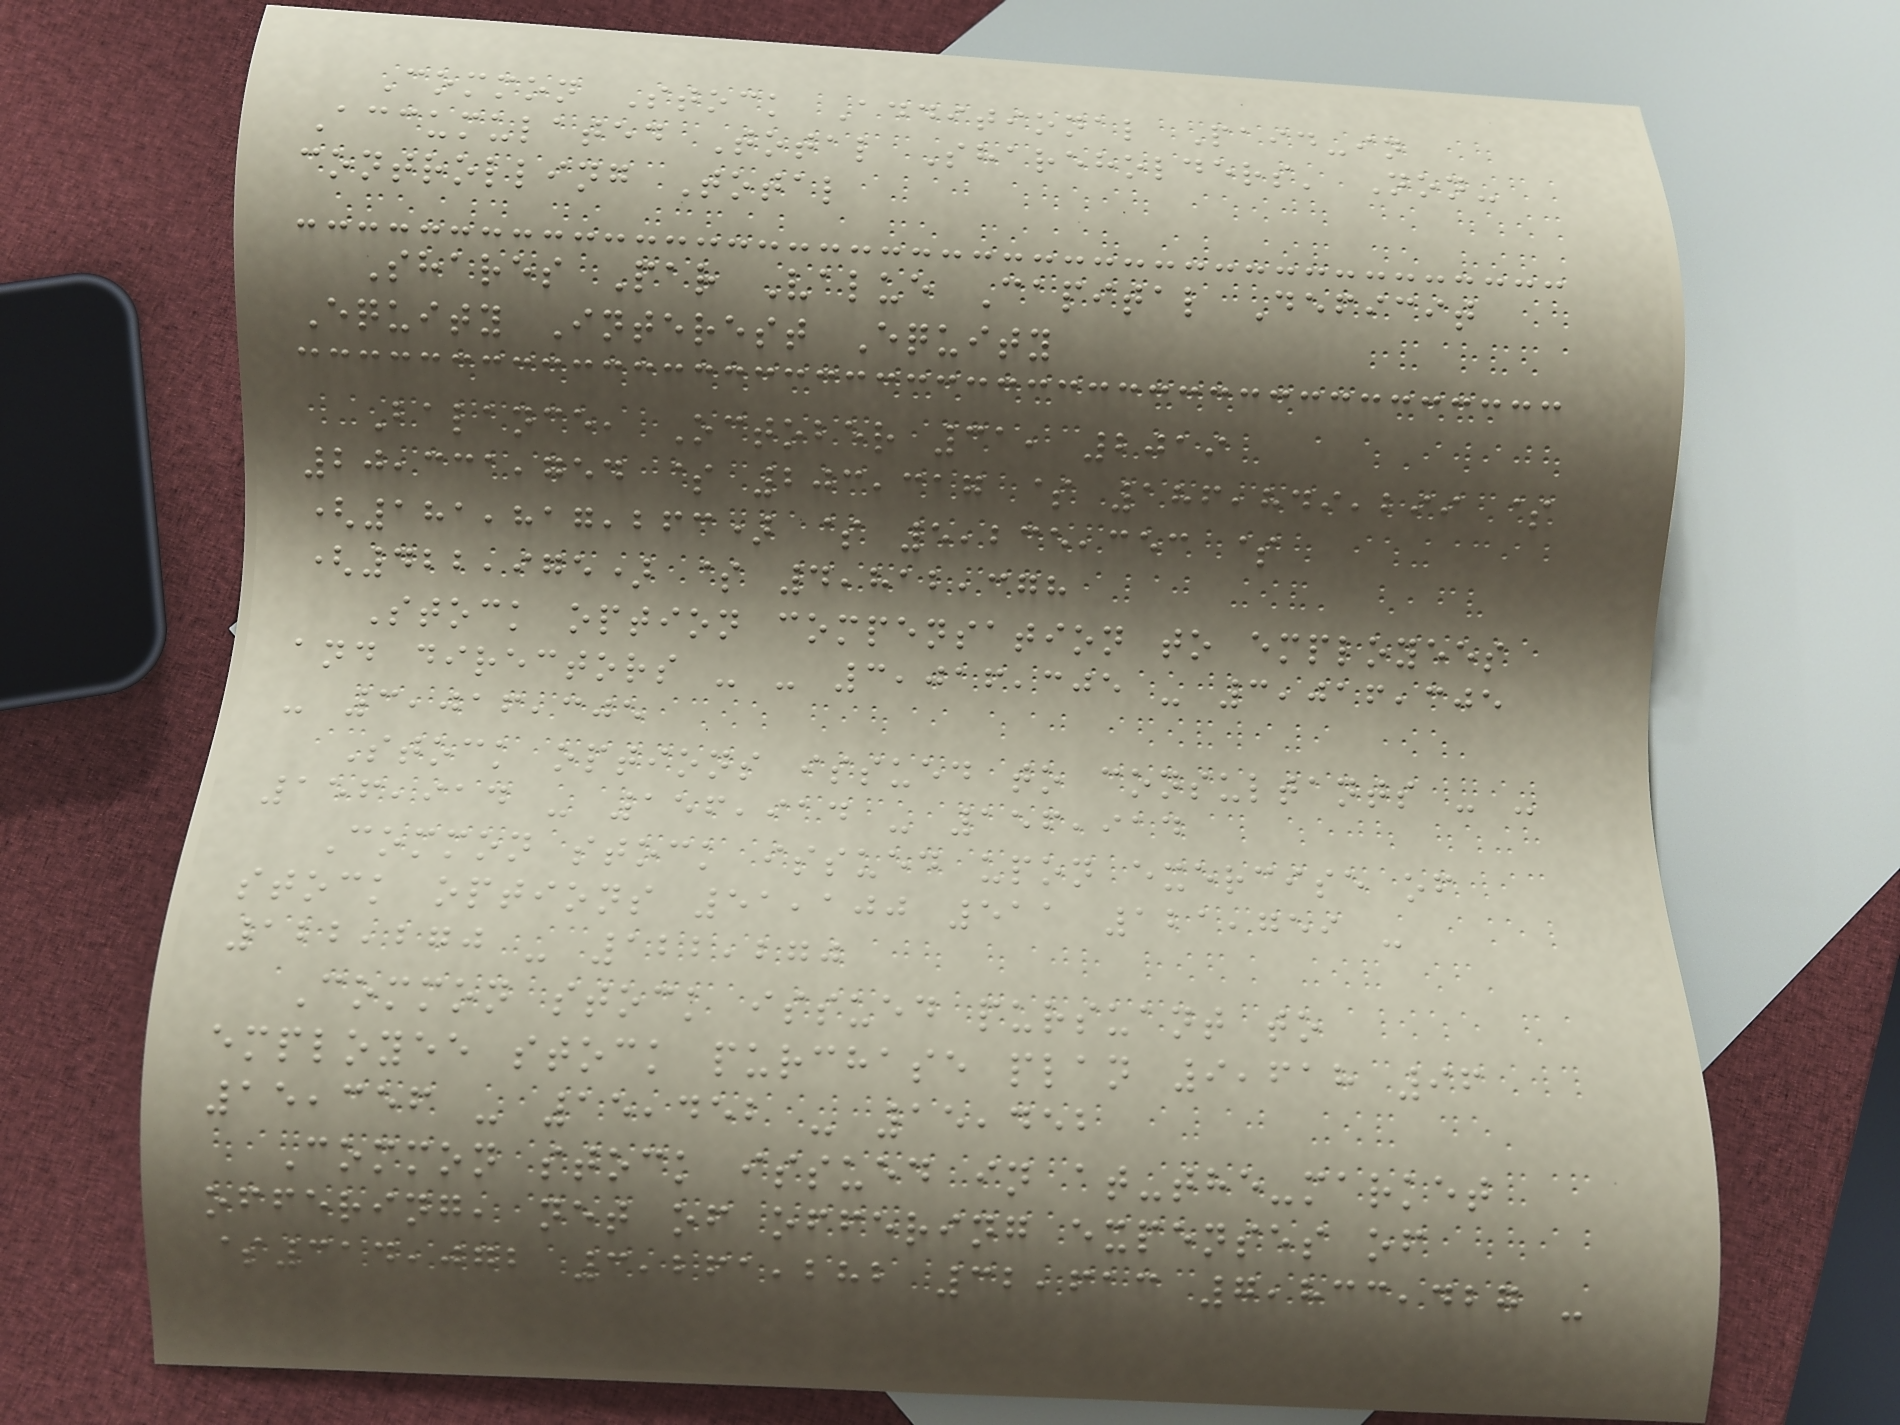Common Stock Additional Paid-in
Accumulated Total Shareholders' Non-
controlling Total
Shares Par Value Capital Deficit
Equity Interest Equity
Balance, October 31, 2019
20,331,754 $ 203,317 $ 186,849,299 $
(181,817,263) $ 5,235,353 $
(422,975) $ 4,812,378
Stock option compensation to employees
and directors - - 3,016,305 - 3,016,305
- 3,016,305
Stock options issued to consultants - -
156,914 - 156,914 - 156,914
Common stock issued upon exercise of
stock options 51,100 511 121,759 -
122,270 - 122,270
Common stock issued pursuant to
employee stock purchase plan 9,618 96
15,356 - 15,452 - 15,452
Common stock issued in at-the-market
offering, net of offering expenses of
$314,072 3,261,282 32,613 7,833,427 -
